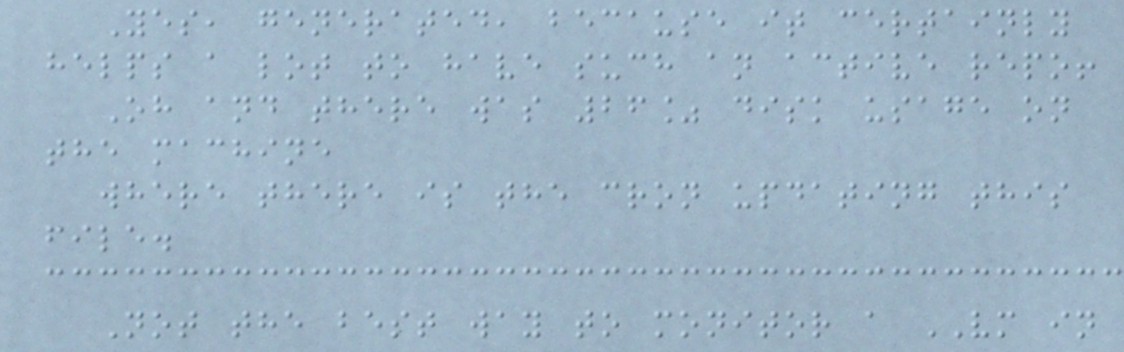Yes, generated, because it certainly
helps a lot to have such an active repo!
Oh and there was 26% disk usage on
the machine
where there is the cron updating this
file.
Not the best way to monitor a VM in
